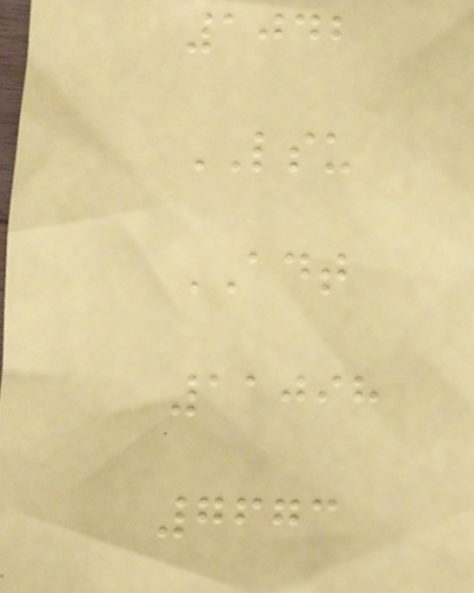1042
LSU
ADT
11098
7673
